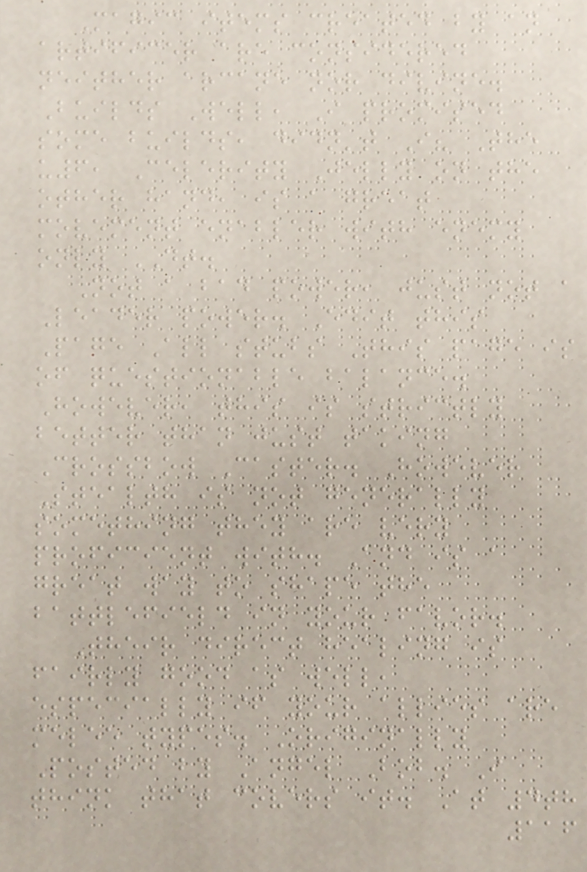Magic items created by an
artificer are considered
neither arcane nor divine.
Builds Well, I promised
some builds, didn't I? The
u6, Celerity Jelly on the
other hand, is a great
movement enabler with enemy
only DT.
Not a bad power, just not a
Leader power. Edit this
Page All stubs This page is
of questionable balance.
However, this is strictly
better than just taking
Crossbow Caster. However
Stealth is not generally
something they are very
proficient with. And is a
great way to shape the
battlefield in your favor.
Their direct healing is
fairly good as well,
especially if your allies are
melee types. Originally
Posted by Angel Bob. I
think that covers it. At 4th
116
